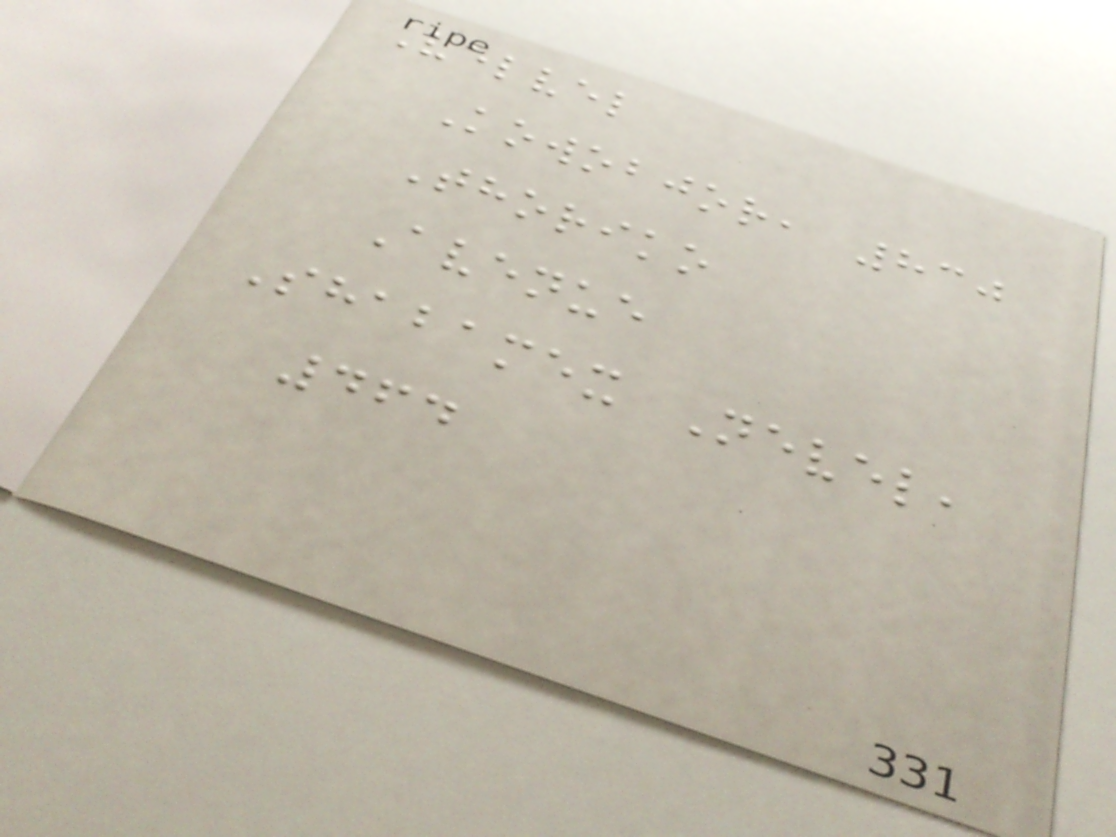Velvel
Kowobjor, 830
Thoriko
Avenue
Shabamex Nevel,
464
